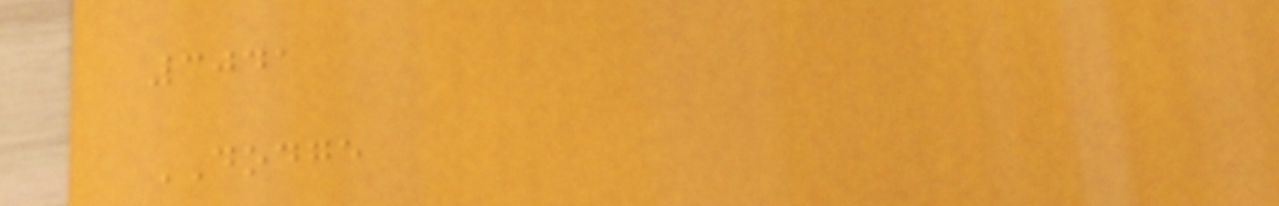3041
DODGE
